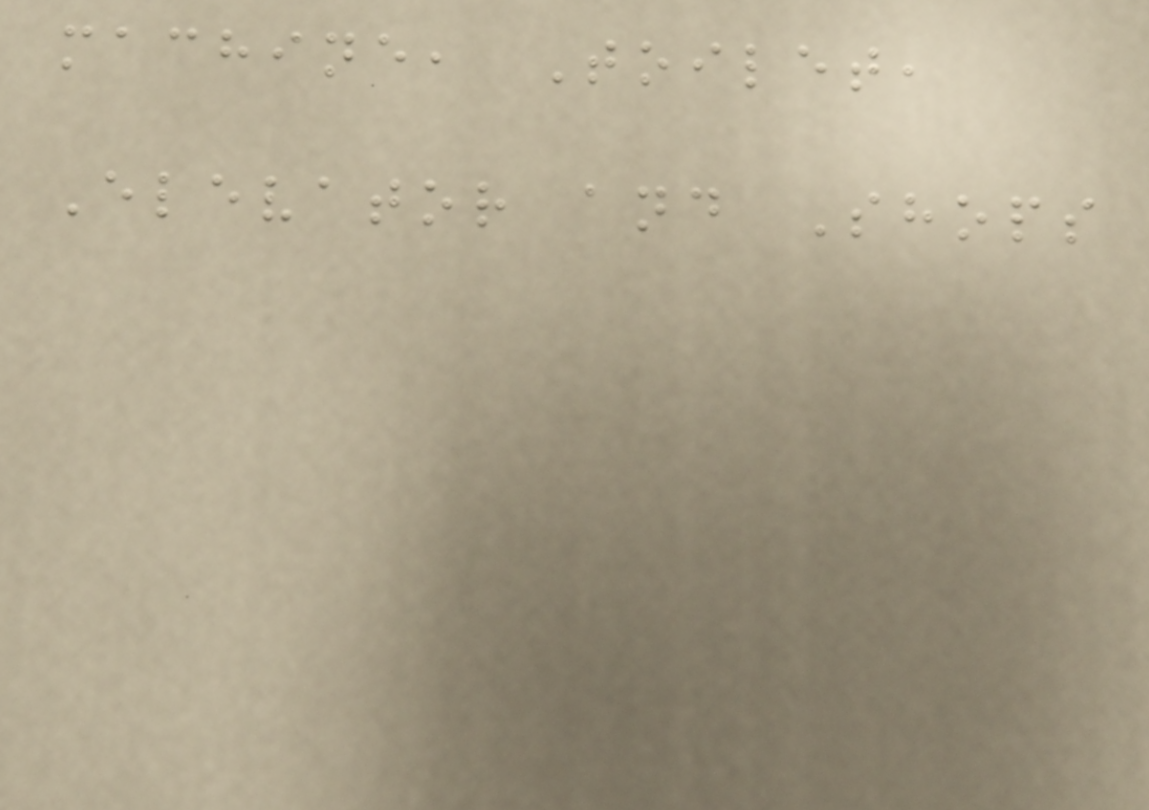machine, Toilet,
Elevator and Shops
